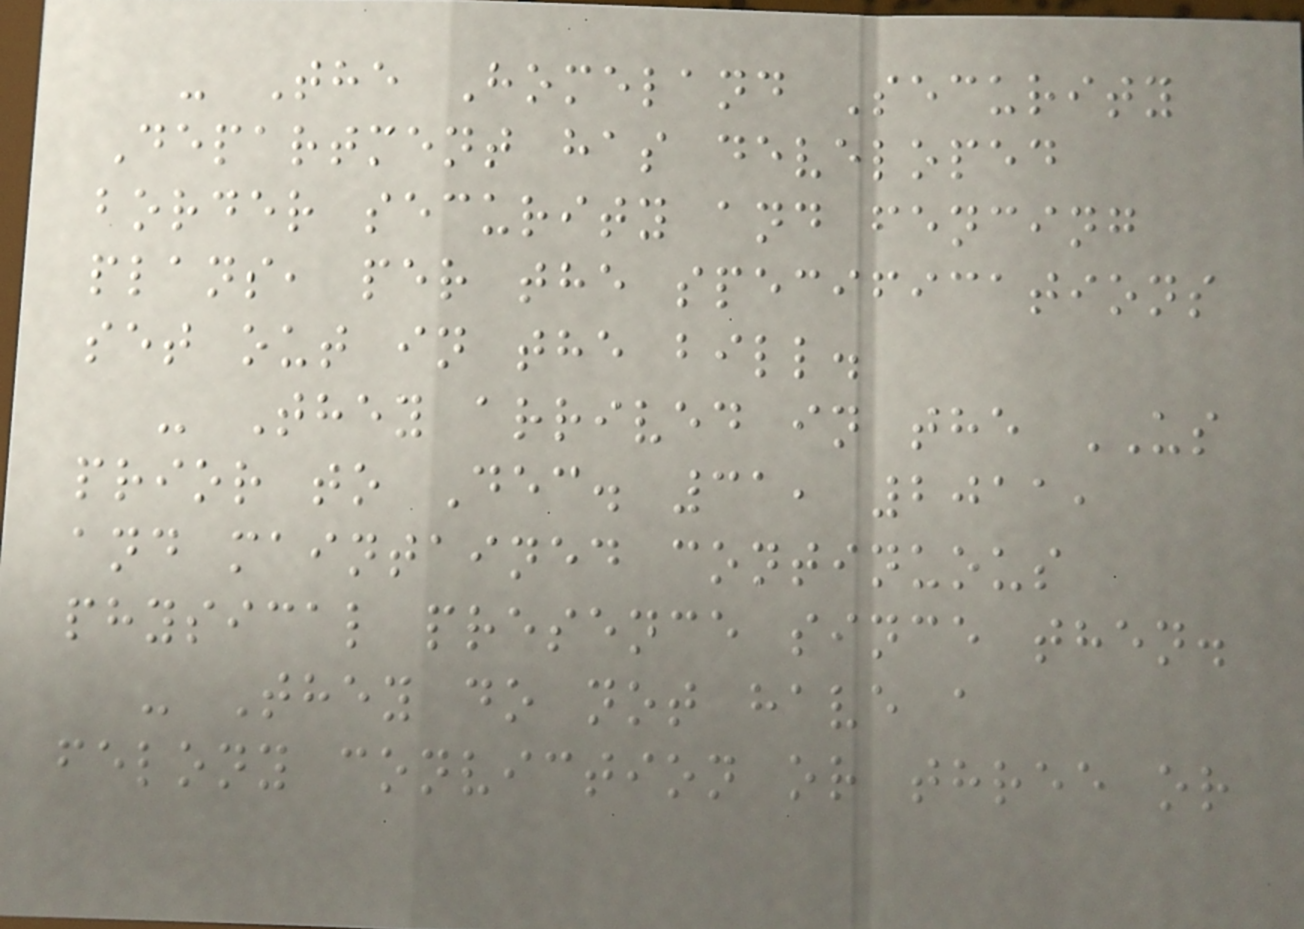- The Homeland Security
Department has developed
border security and fencing
plans, per the specifications
set out in the bill.
- They arrived in the US
prior to Dec. 31, 2011,
and maintained continuous
physical presence since then.
- They do not have a
felony conviction or three or
